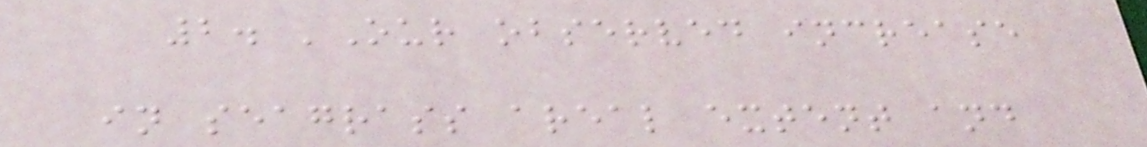2. 'Our observed increase
in seagrass areal extent and
